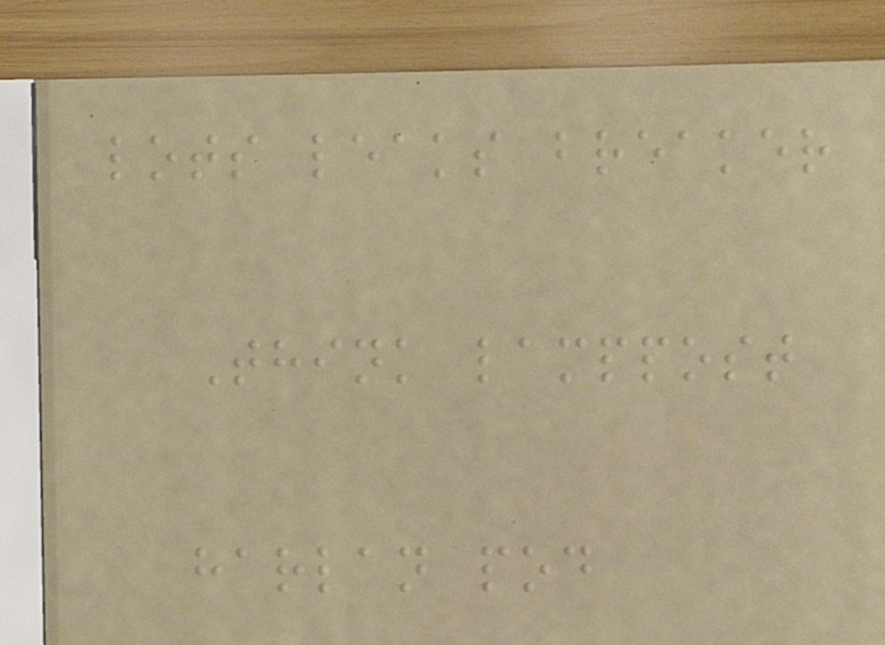lots leaks breaker
Think lamppost
harlan pod
